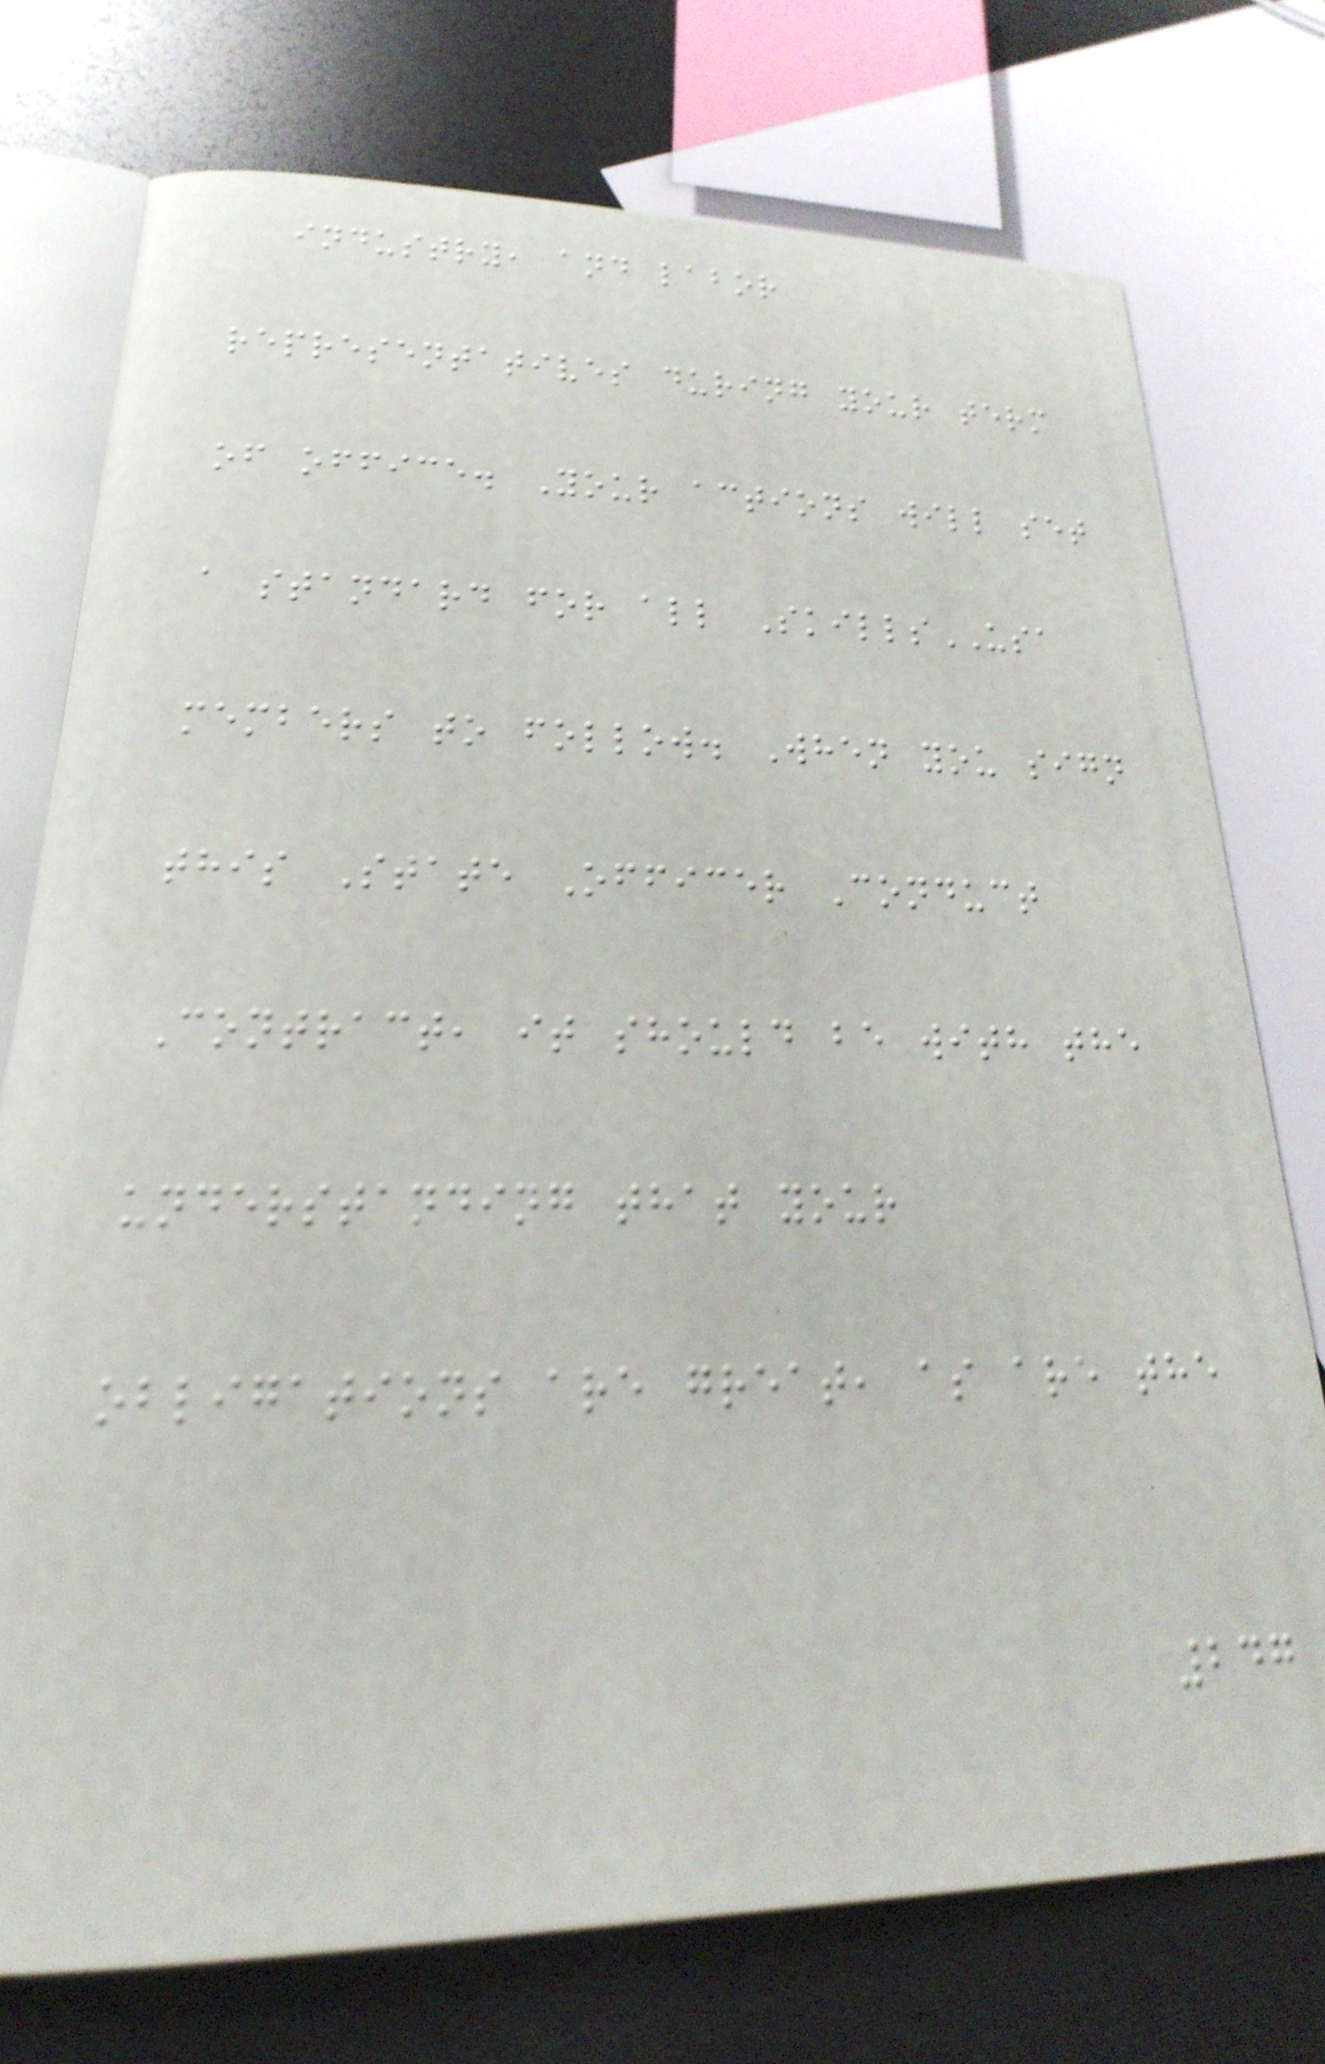industry, and labor
representatives during your term
of office. Your actions will set
a standard for all SkillsUSA
members to follow. When you sign
this State Officer Conduct
Contract, it should be with the
understanding that your
obligations are great, as are the
247
